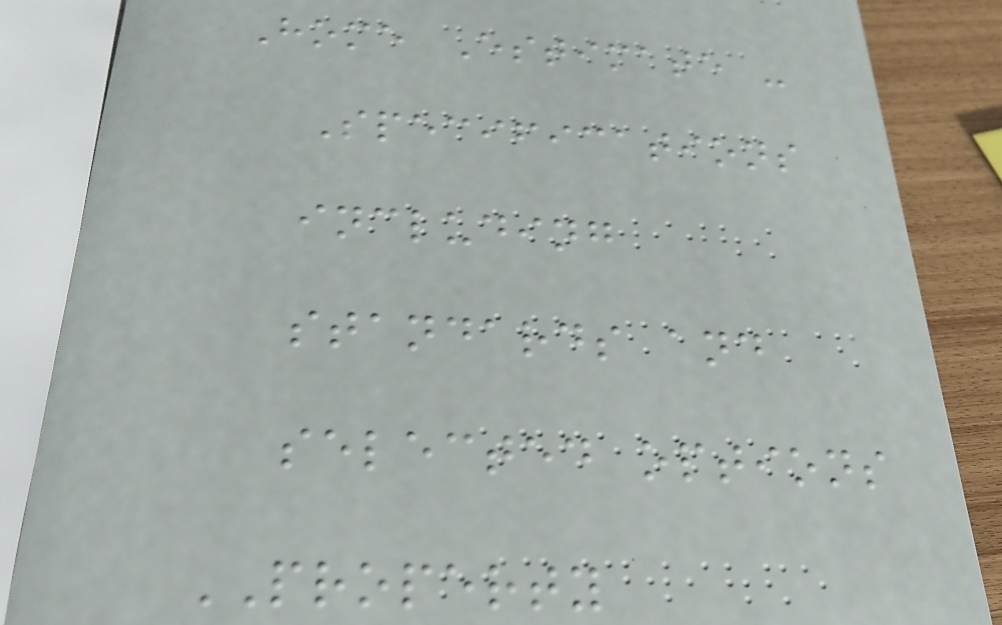Home Estimate -
Specifications
including
standards and
selected options
PROPERTY
